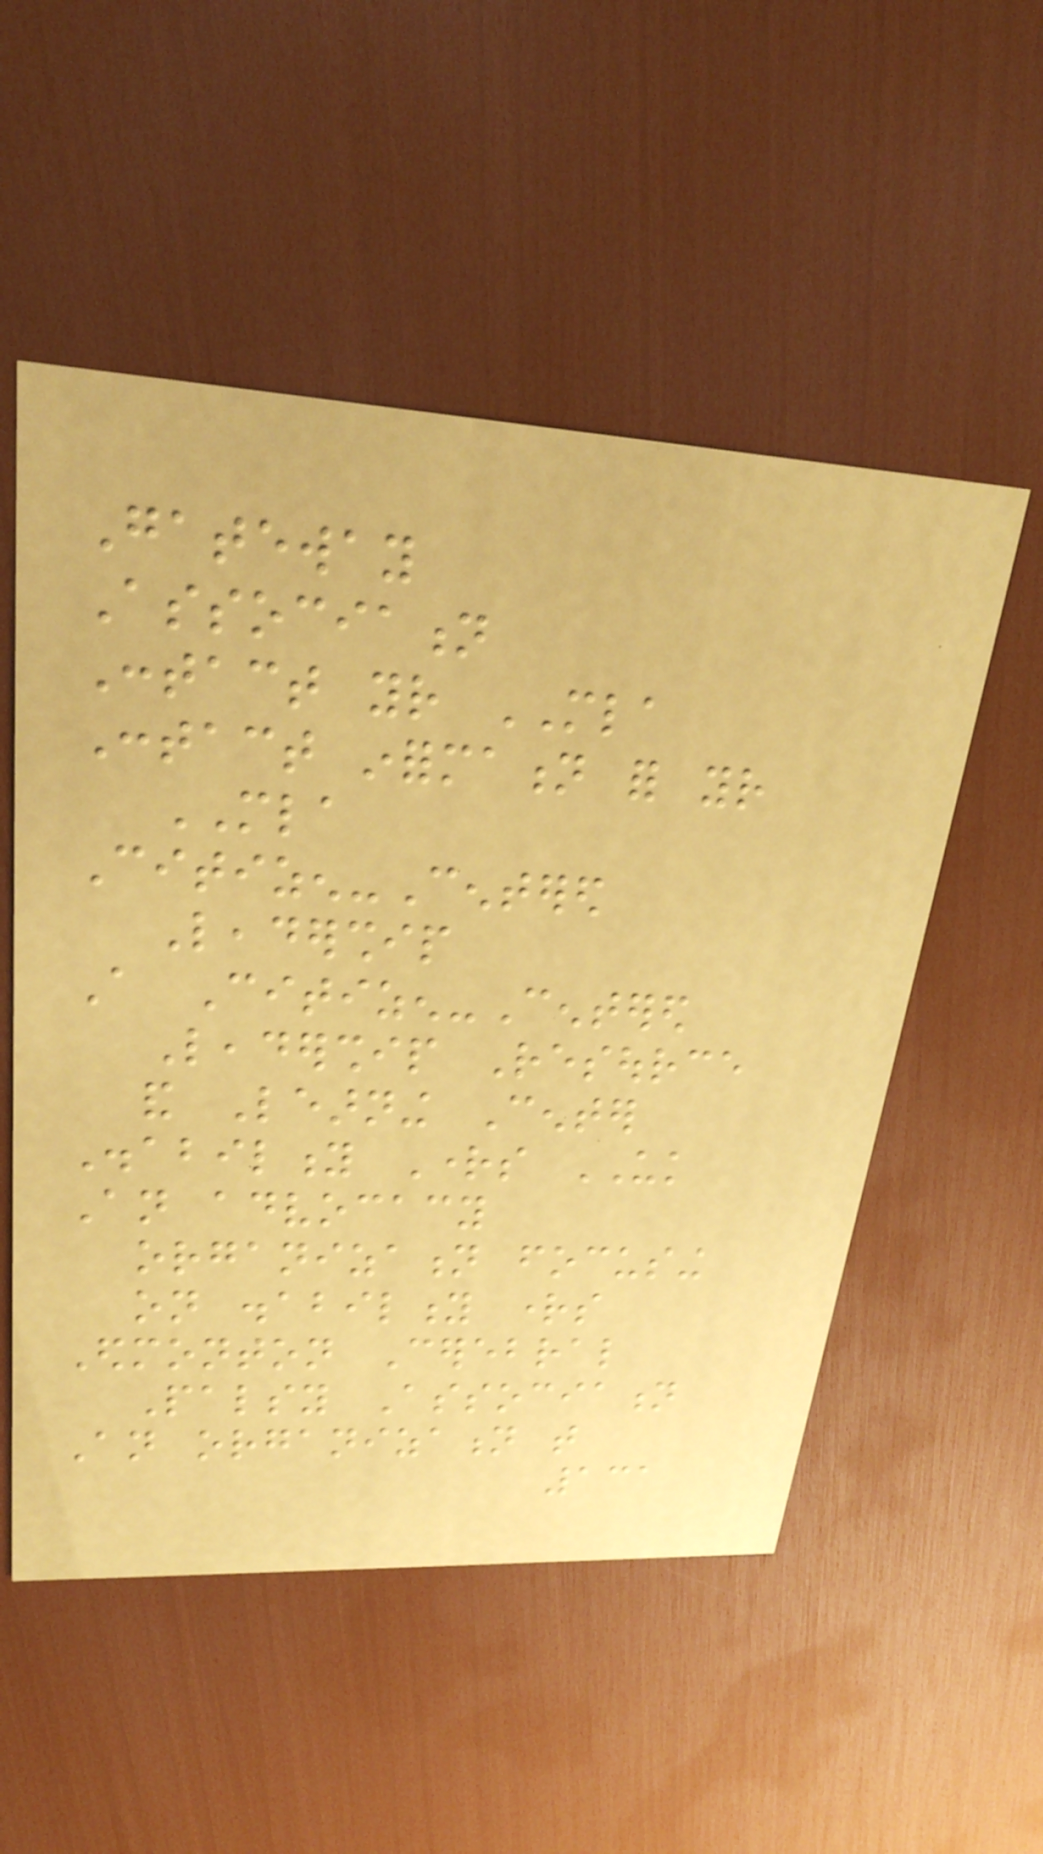Gateway
Association
Contact your MLA
Contact information for your
MLA
Citizen-Centered
Leadership
A Citizen-Centered
Leadership Resource
and Learning Center
Disability Rights UK
An advocacy
organization focusing
on disability rights
Edmonton Cerebral
Palsy Association
An organization that
131
